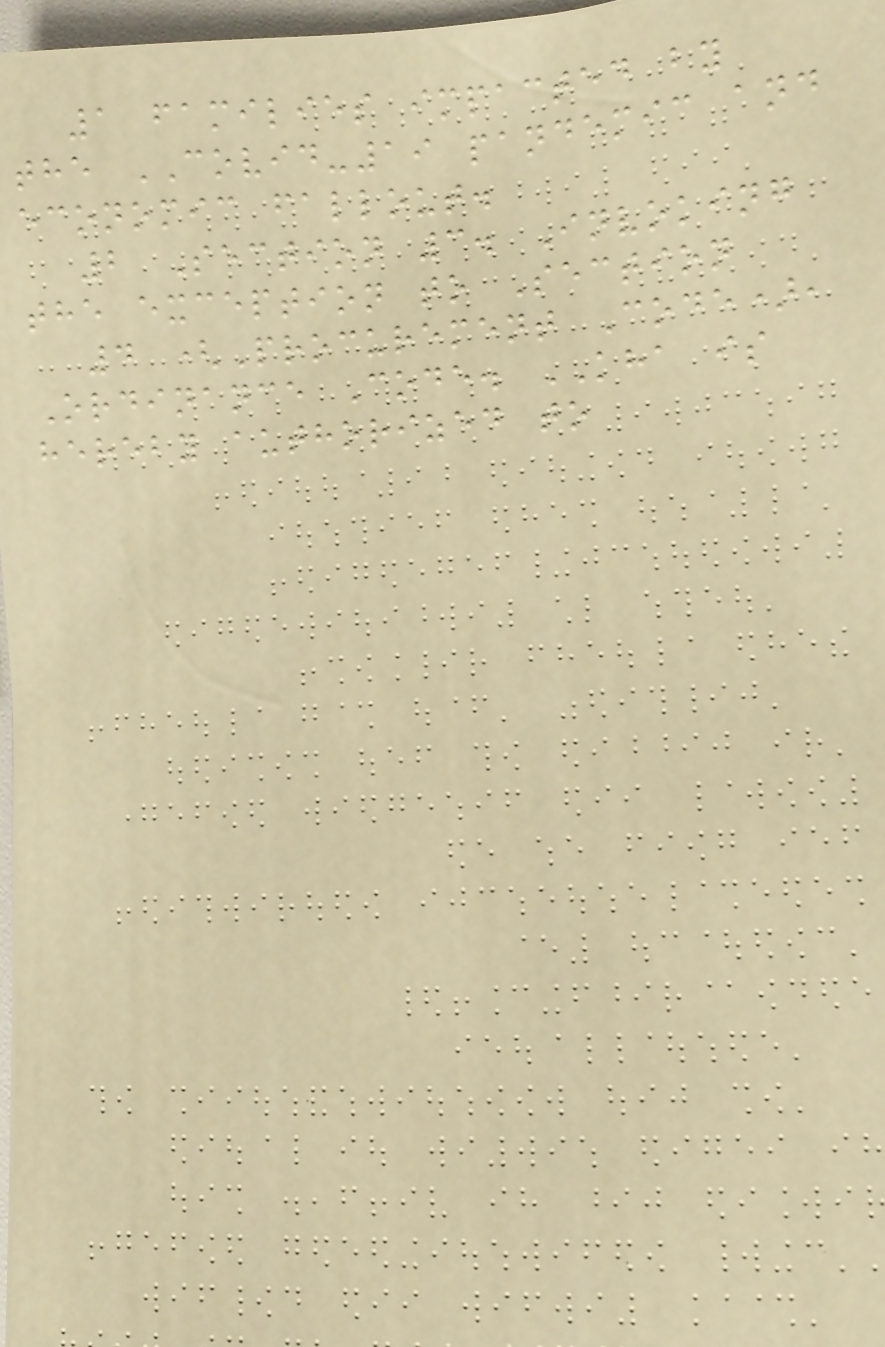1 families impacted by
the COVID-19 pandemic and
economic fallout.
2 Section 3. Invoking
the exception to Section
4 (Procurement Code),
Ordinance Code. KHA is
hereby authorized to
